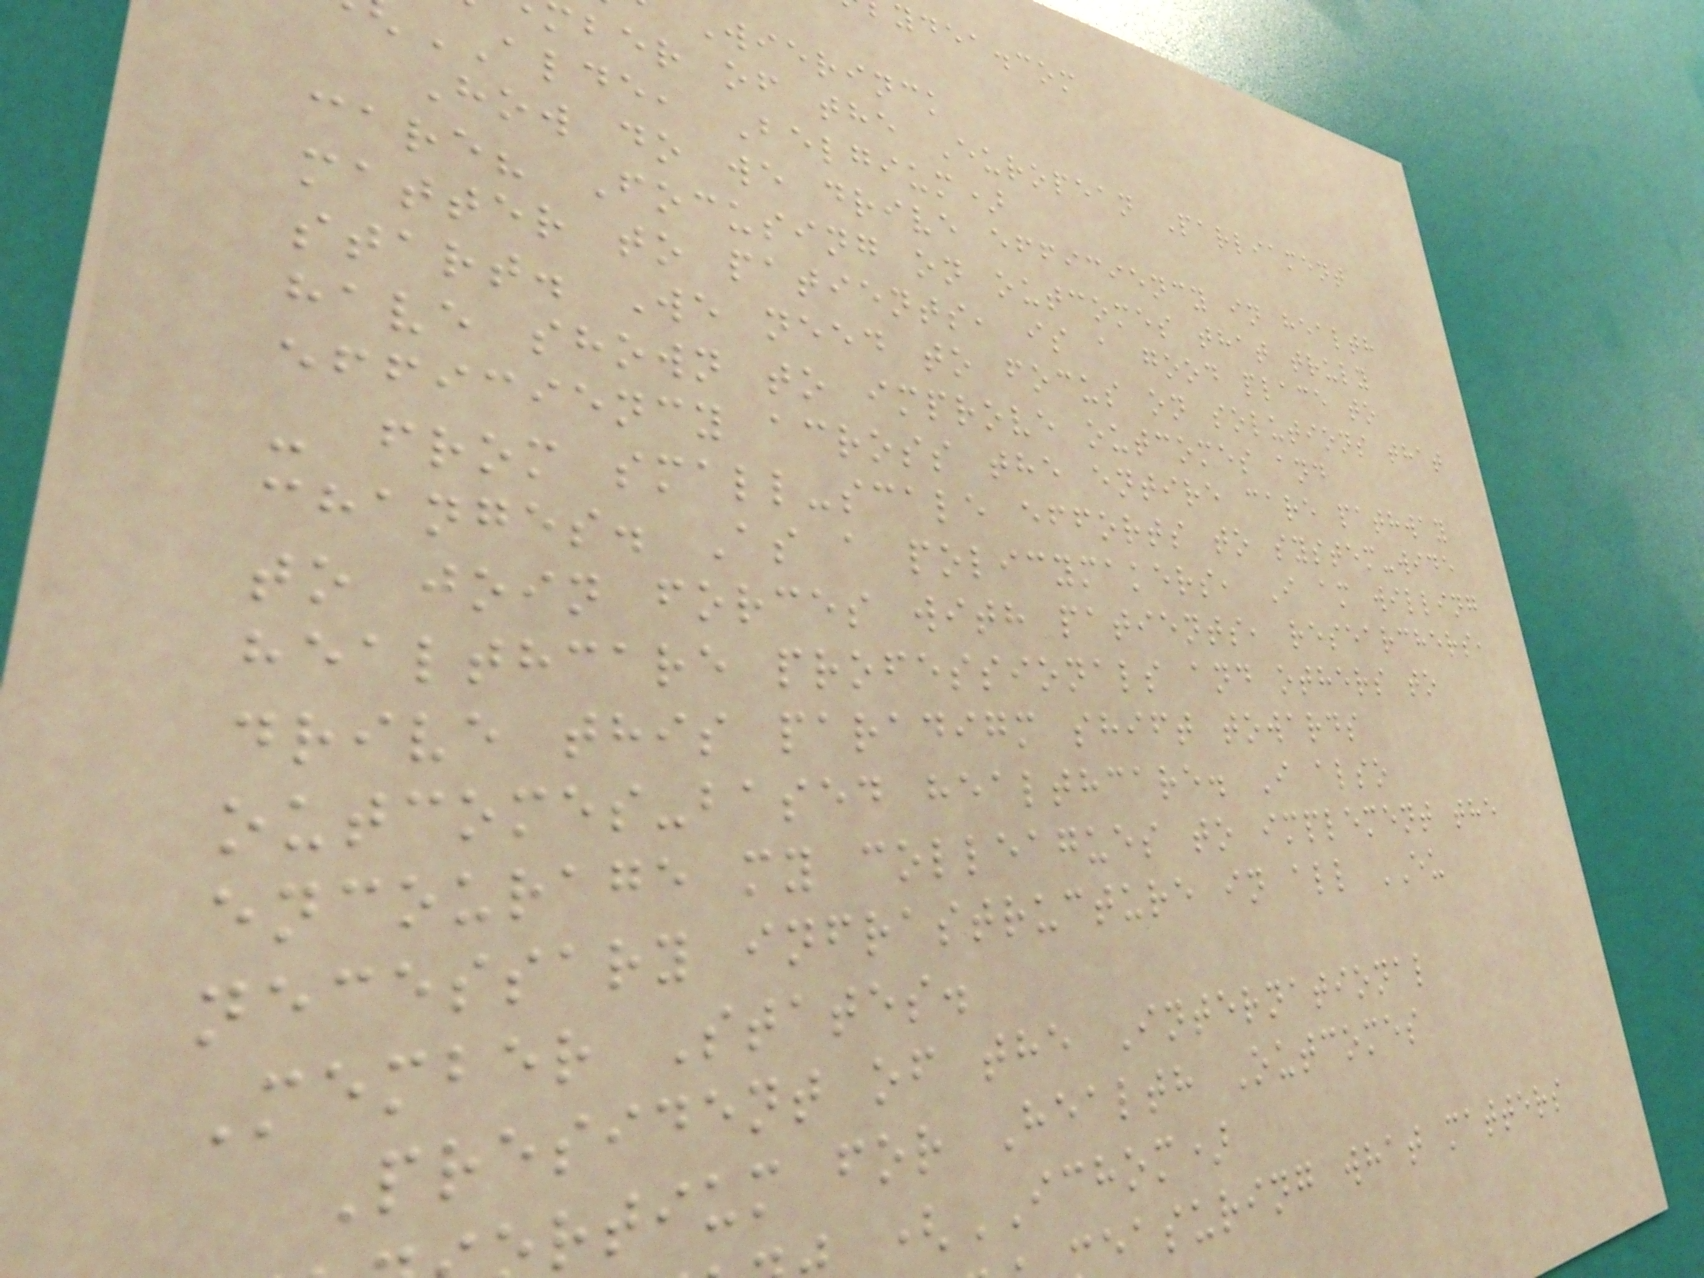ydea.com
Wierinck
ber of the European Parliament
ALDE, Belgium)
How do we drive efficiency in health
care? Focusing on outcomes that truly
matter to patients, is a good place to
start. We need to focus on solutions that
have shown to improve outcomes and
efficiency across the entire care pathway
- from small-scale efforts to system-wide
changes. As a policymakers, I am willing
to join forces with patients, researchers,
healthcare professionals and others to
drive this paradigm shift towards
outcomes-based healthcare. I also
encourage my colleagues to implement the
necessary infrastructure in all EU
Member States.
President of the International
rtium for Health Outcomes
(ICHOM)
easuring what matters
